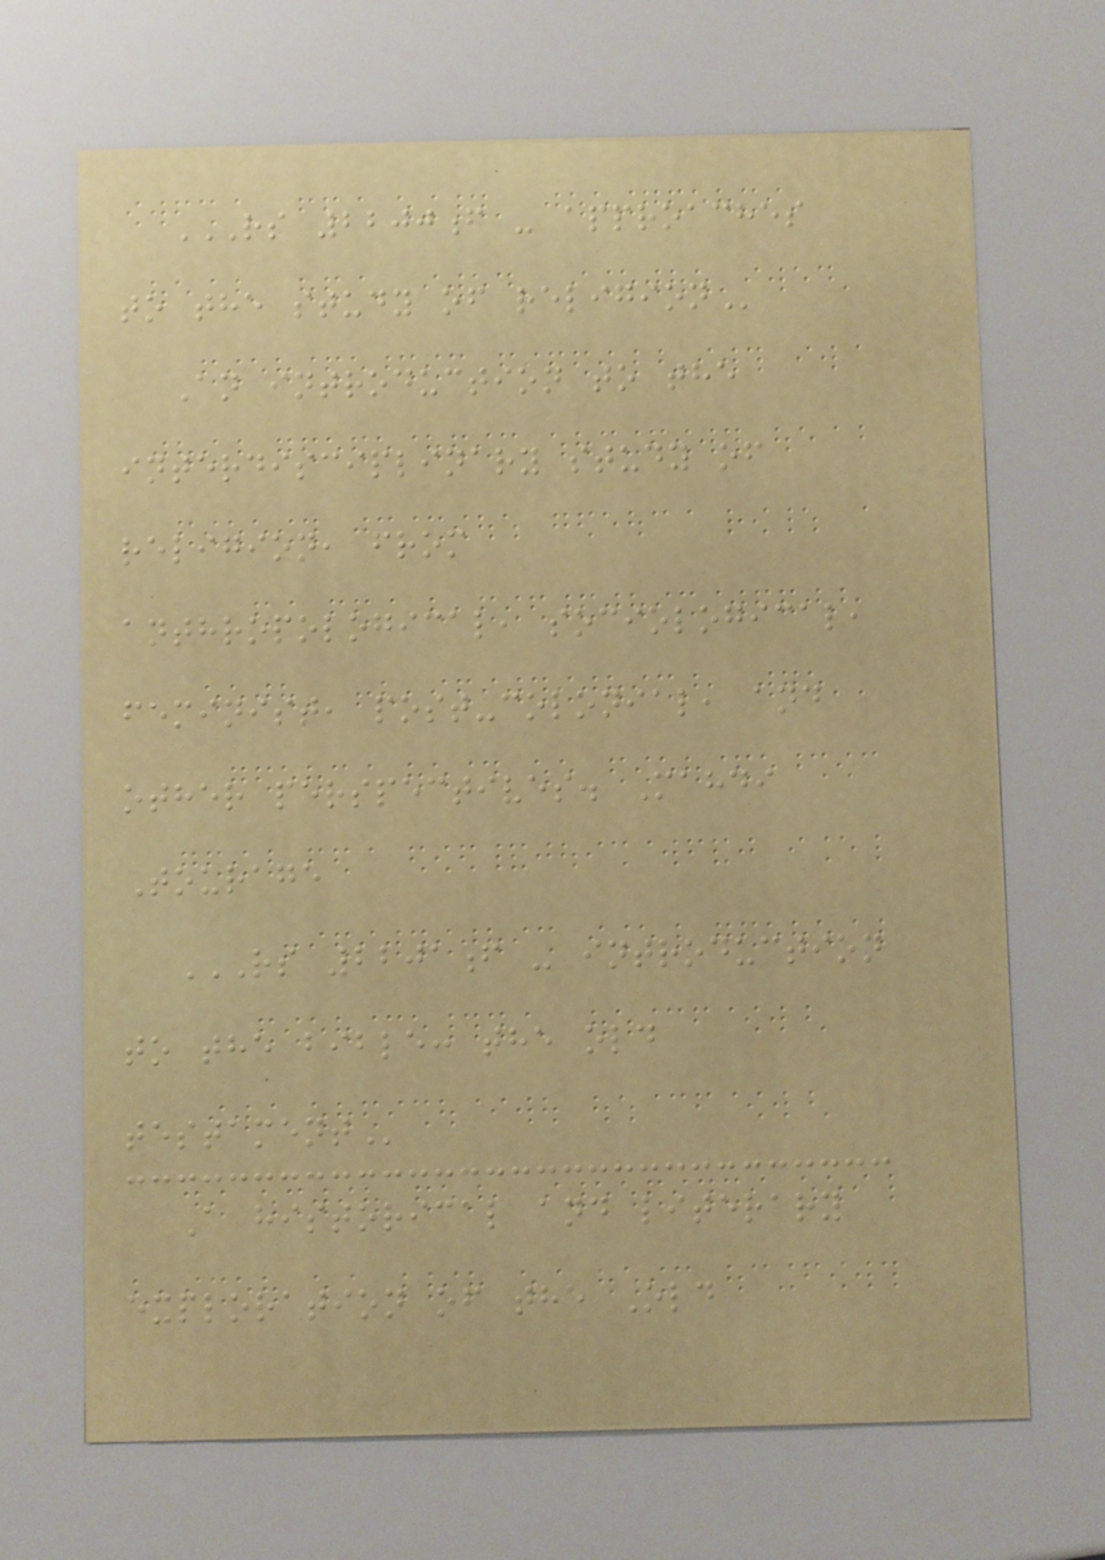RS 2200F - APPROACHES
TO THE STUDY OF RELIGION
An introduction to the
interdisciplinary study of
religion, from
anthropological, sociological,
feminist, post-colonial, and
other perspectives. Mahdi
Tourage
RS 2201F - INTRODUCTION
TO THE BIBLE: THE OLD
TESTAMENT
A historical and literary
exploration of the Old
